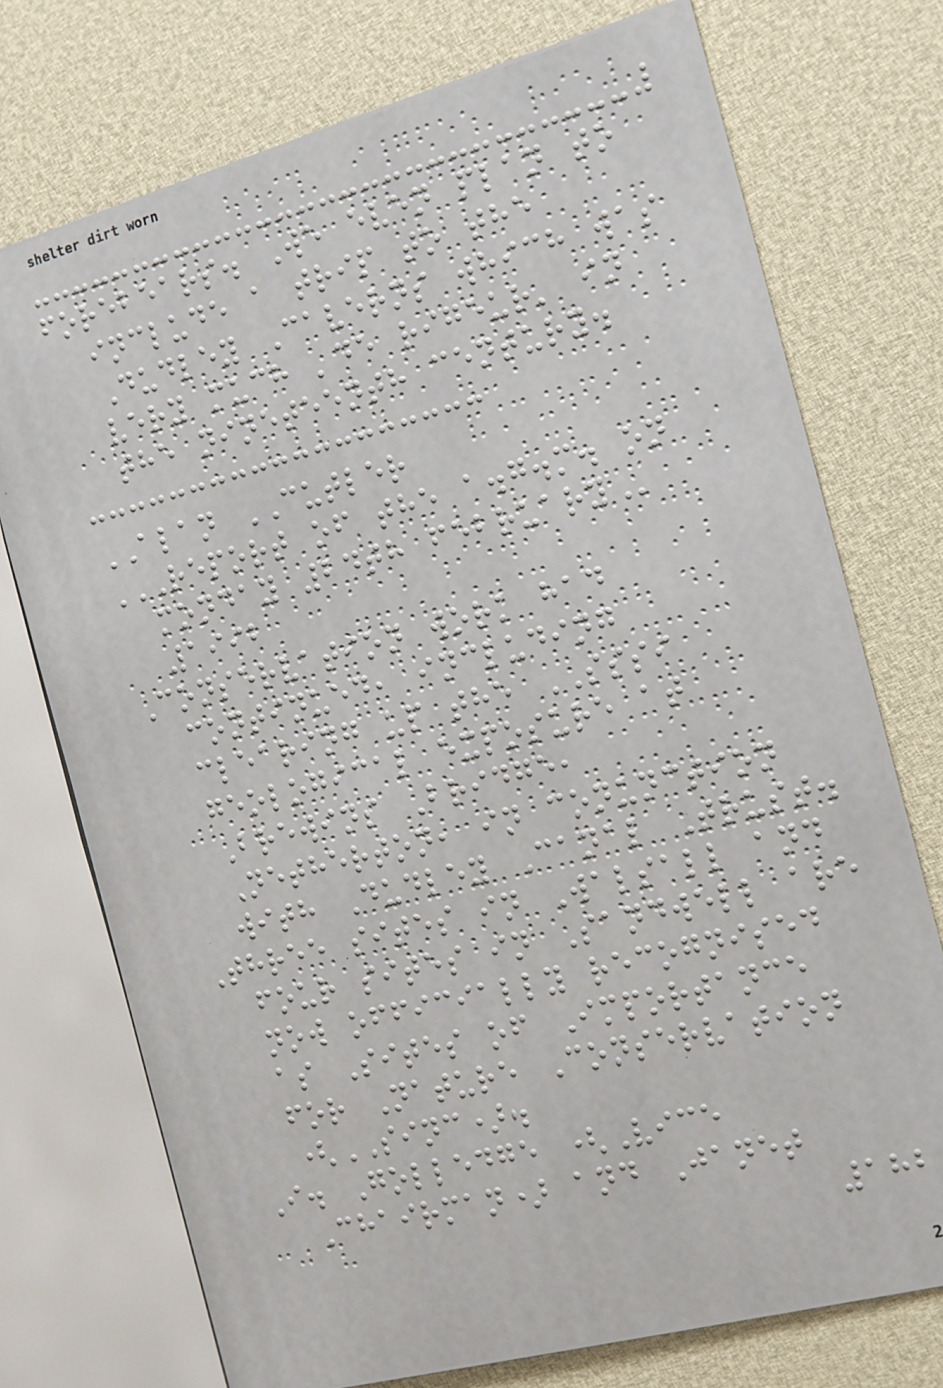forebears. We even plan to
include a trip to the
Dudley Caverns which was
very much 'de rigeur' in
the nineteenth century.
ALAN CUTLER
REPORT OF THE A.G.M. ON
MONDAY 24TH FEBRUARY
1992
Conservation work had
continued, including
clearing up the SSSI
geological exposure at
Brewins Bridge,
Netherton, in conunction
with Dudley Canal Trust.
Three sites in Walsall and
four sites in Sandwell are
now officially recognised
as Sites of Importance
for Nature Conservation
(SINC).
I. Golledge (Vice
Chairman) and Janet
182
